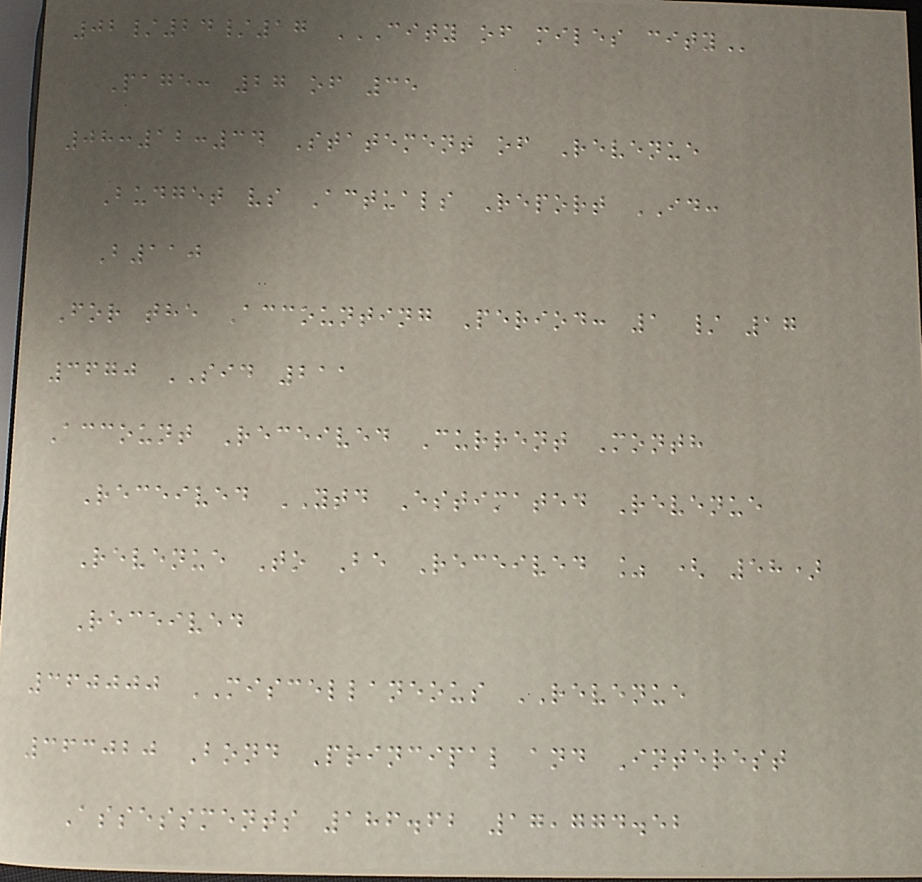02/24/17 CITY OF MILES CITY
Page: 27 of 35
08:12:34 Statement of Revenue
Budget vs Actuals Report ID:
B110
For the Accounting Period: 1 / 17
3670 SID 211
Account Received Current Month
Received YTD Estimated Revenue
Revenue To Be Received % ( 58)
Received
360000 MISCELLANEOUS REVENUE
363020 Bond Principal and Interest
Assessments 186.62 17,774.52
